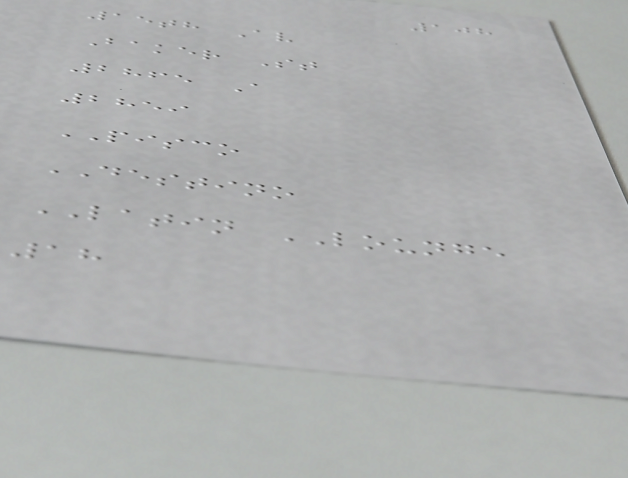108
15th Av
Baker St
2865 A
2859
PISCO
DESTINO
LATIN LOUNGE
18
